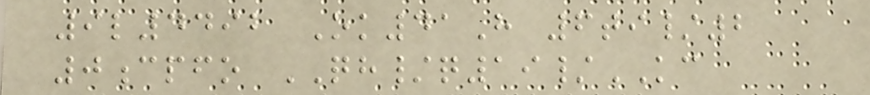9l4492 Ok41H 6ti/2
0cpfo QH/q19/KC
